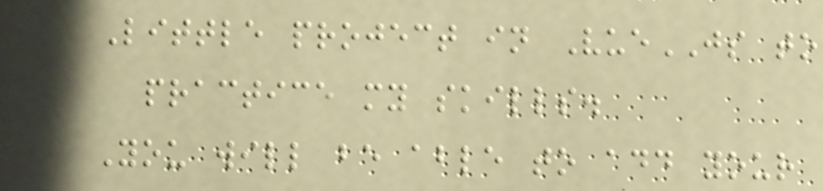Little project in VueJS to
practice my skills.
You will be able to add your
